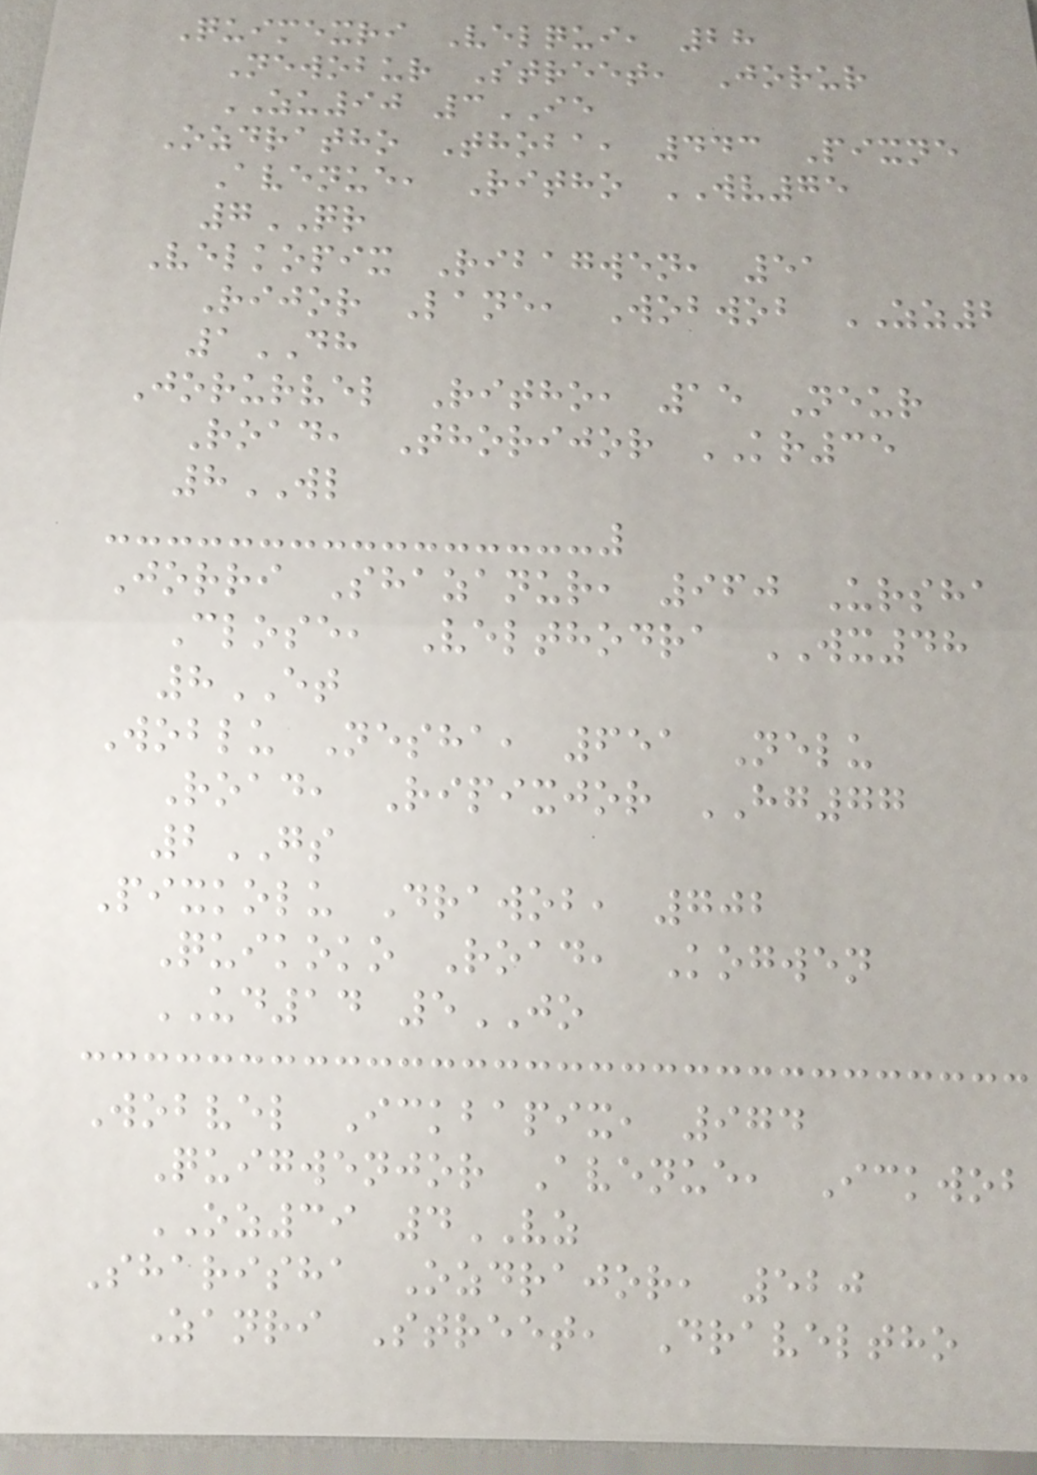Quimexri Velqui, 28
Newobur Street, Jorur
ZU90 3IE
Ozdratho Thoba, 443 Pixne
Avenue, Ritho WV75
7QR
Velkopix Ribagwen, 51
Rijor Lane, Wobwob ZZ2
1DH
Jorurvel Ritho, 15 Neur
Road, Thorijor KR35
8WL
Jorri Shazanur, 960 Ursha
Close, Velthodra WX48
8ET
Woblu Nesha, 651 Nelu
Road, Ripixjor HG77
2GS
Pixkolu Drawob, 702
Quikoko Road, Kogwen
UD14 5JO
Wobvel Ickbapix, 974
Quigwenjor Avenue, Ickwob
OZ39 4VZ
Sharisha Ozdrajor, 520
Zanri Street, Draveltho
